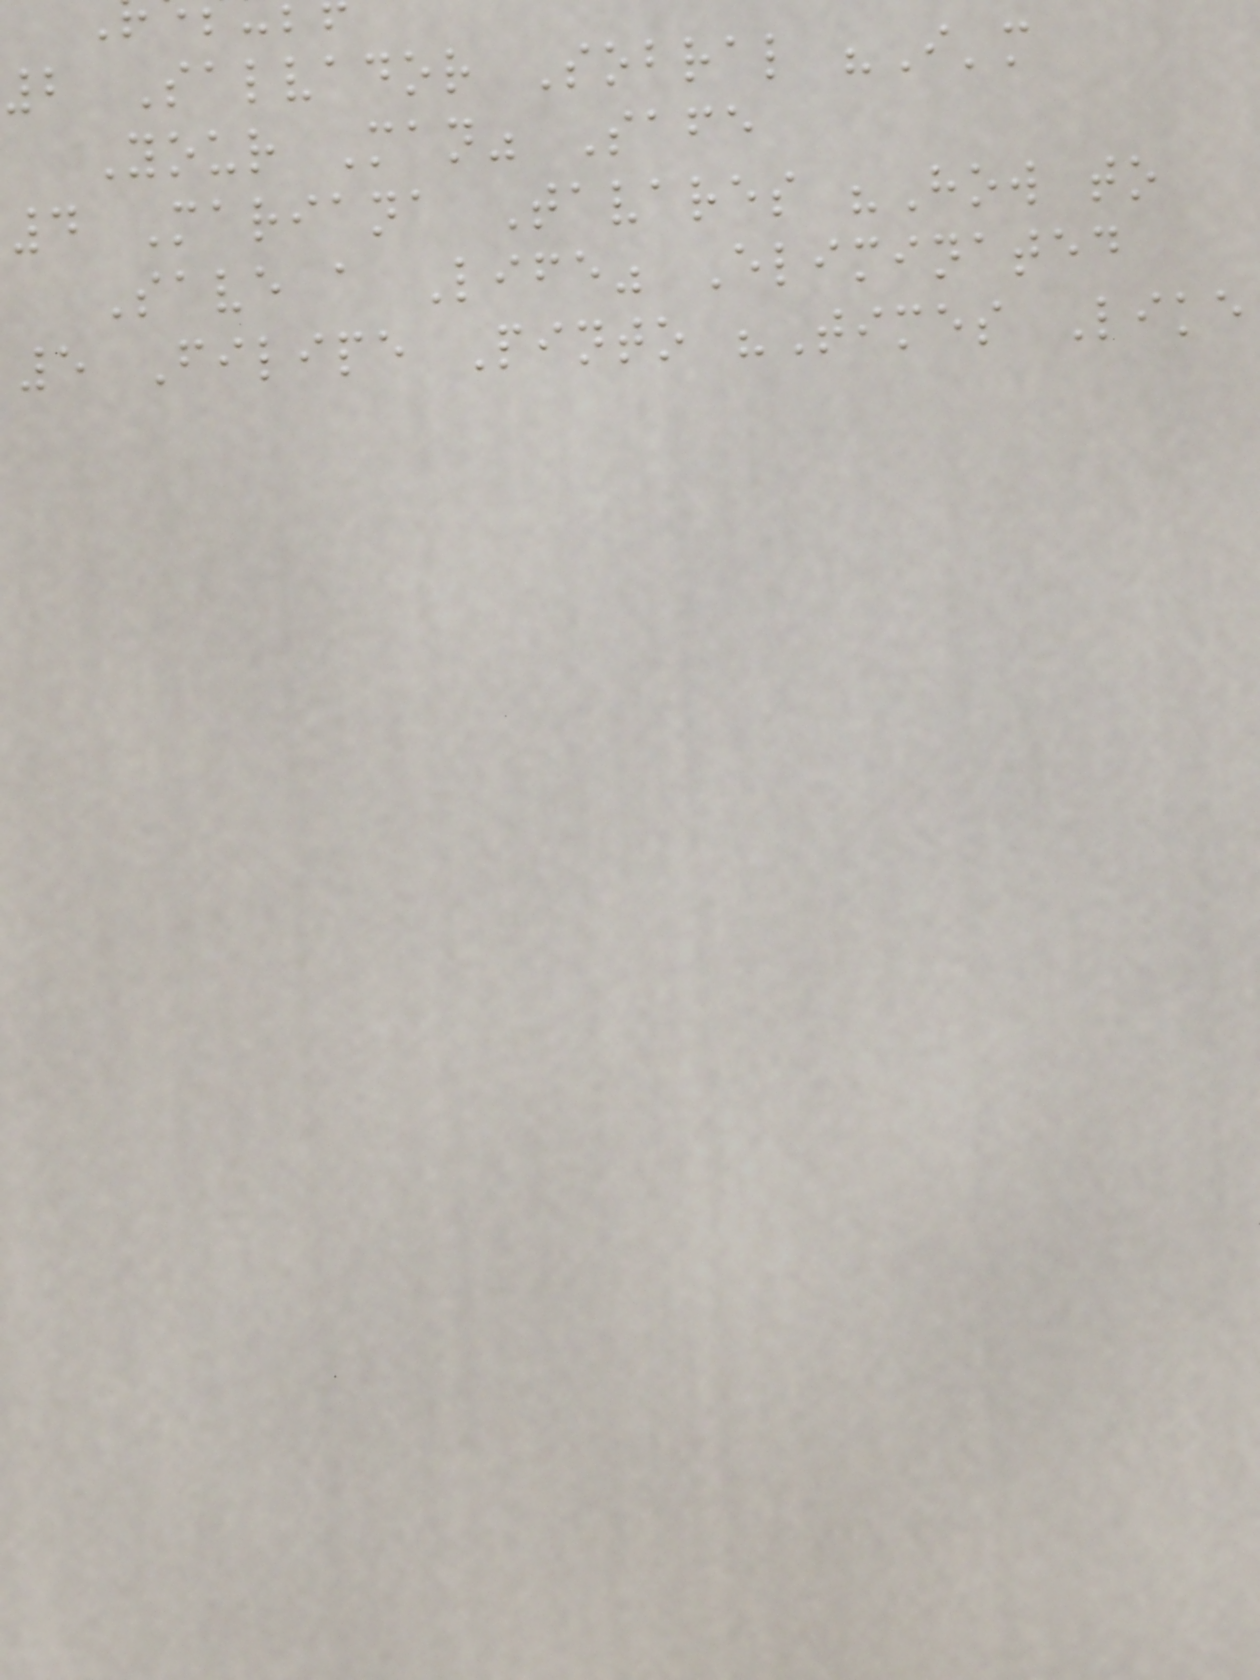2 Salvador Sobral "I'm
Your Man" Safe
4 Mariana Tavares "How to
Save a Life" Eliminated
5 Filipe Pinto "Times Like
